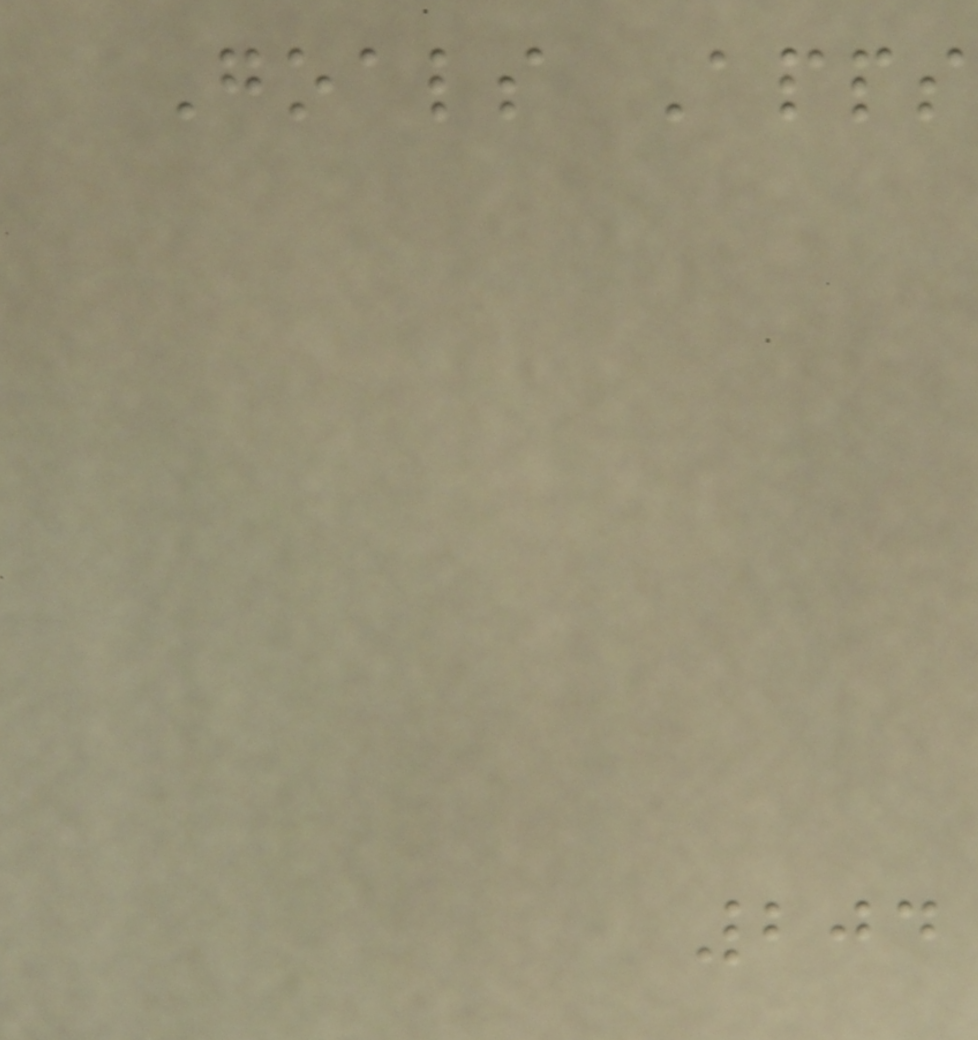Goals Apps
204
